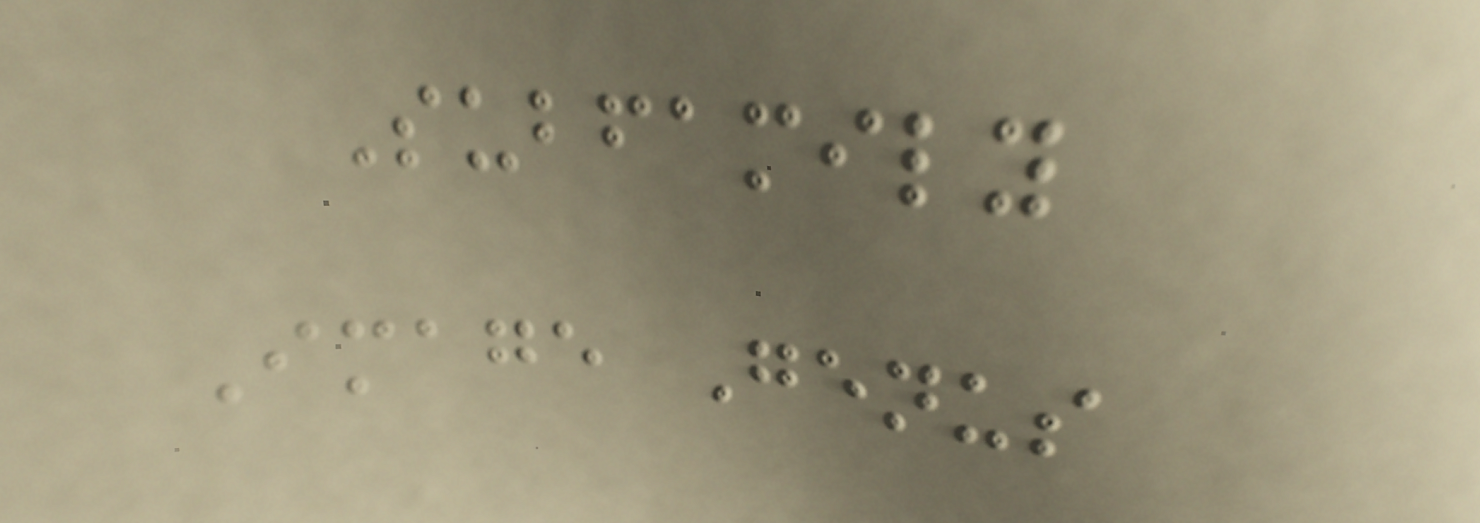Subfamily
Image Genus
